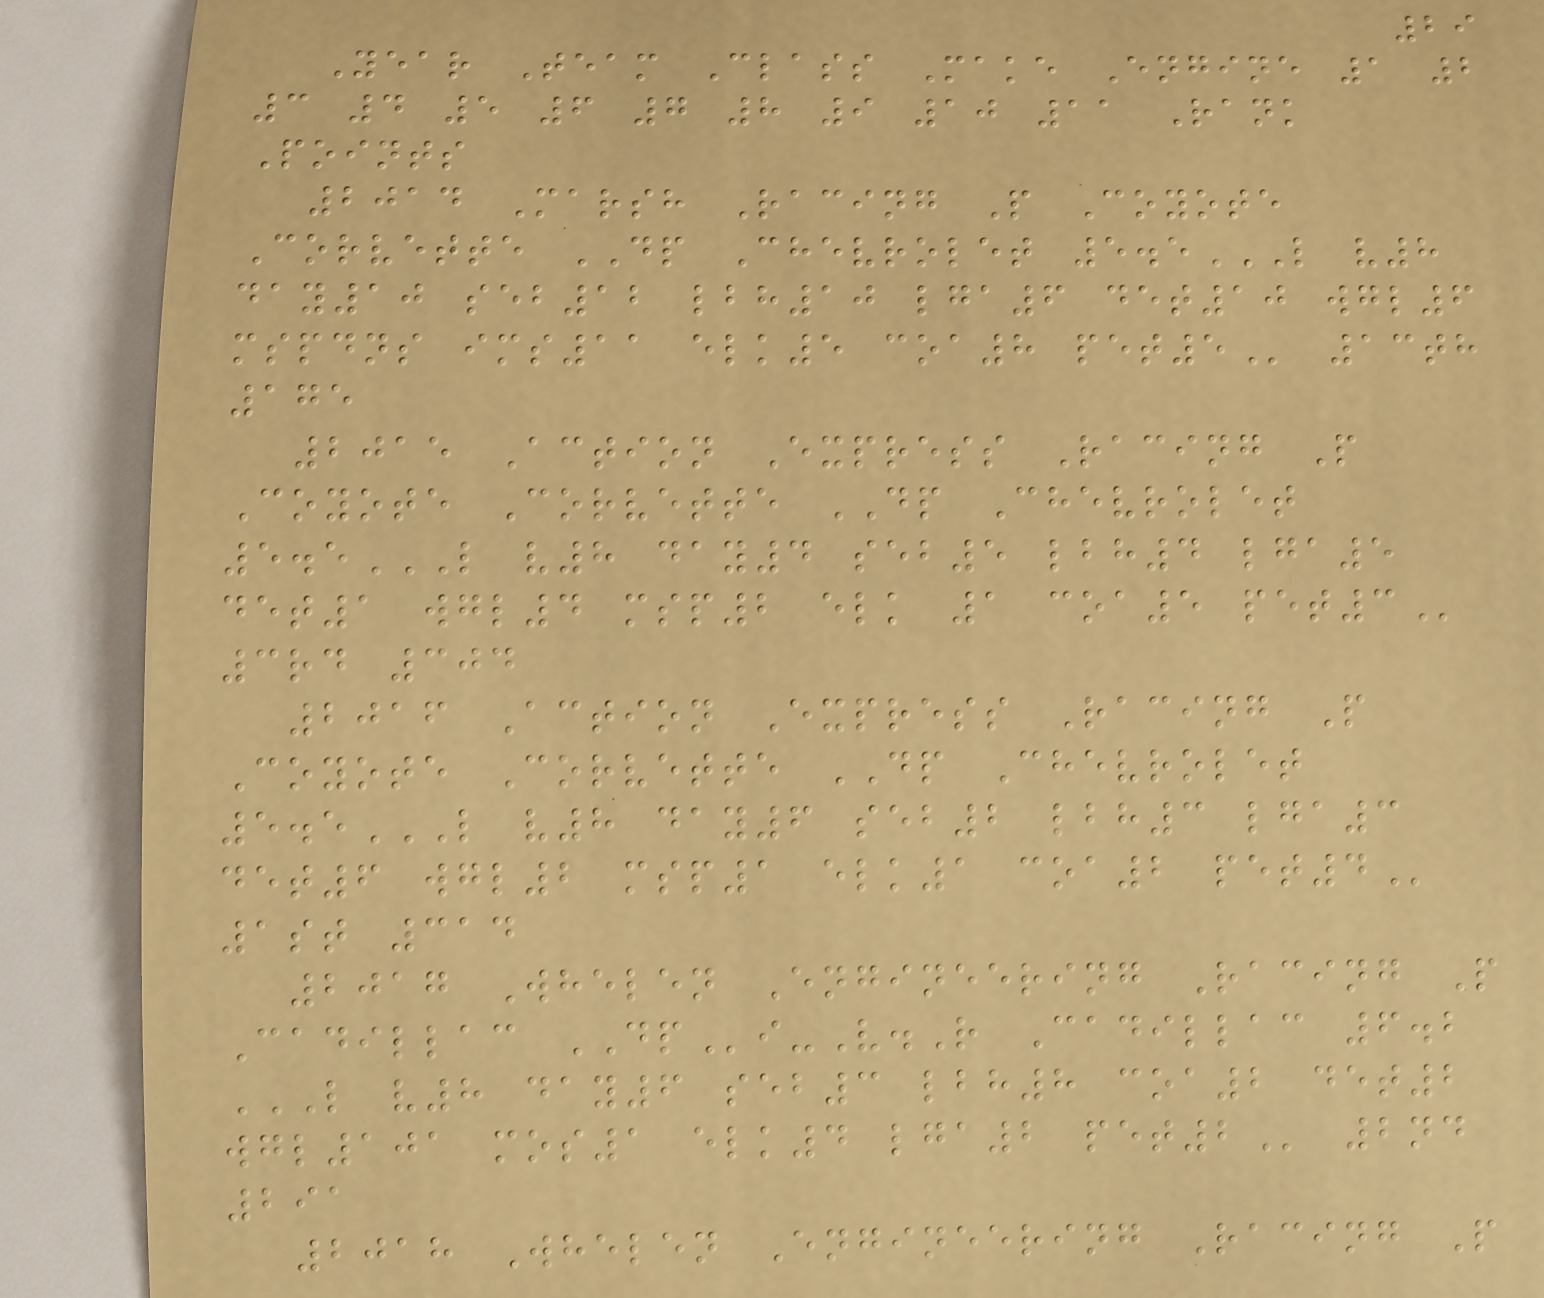29
Year Team Class Make Engine 1 2
3 4 5 6 7 8 9 10 11 Rank
Points
2014 Marsh Racing P Coyote
Corvette DP Chevrolet 5.5L V8
DAY10 SEB12 LBH10 LGA6 DET10 WGL6
MSPDNS IMS11 ELK5 COA8 PET5 13th
175
2015 Action Express Racing P
Coyote Corvette DP Chevrolet
5.5L V8 DAY4 SEB5 LBH4 LGA5
DET1 WGL4 MSP2 ELK 1 COA5 PET3
3rd 304
2016 Action Express Racing P
Coyote Corvette DP Chevrolet
5.5L V8 DAY6 SEB2 LBH3 LGA3
DET6 WGL2 MSP1 ELK1 COA2 PET4
1st 314
2017 Whelen Engineering Racing P
Cadillac DPi-V.R Cadillac 6.2
L V8 DAY6 SEB3 LBH8 COA2 DET2
WGL101 MOS1 ELK4 LGA2 PET2 2nd
291
2018 Whelen Engineering Racing P
